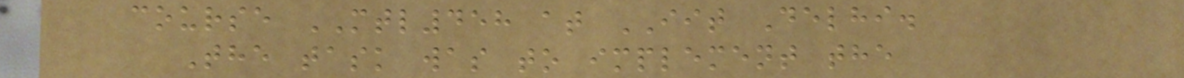course MTL458 at IIT Delhi.
The task was to implement the
